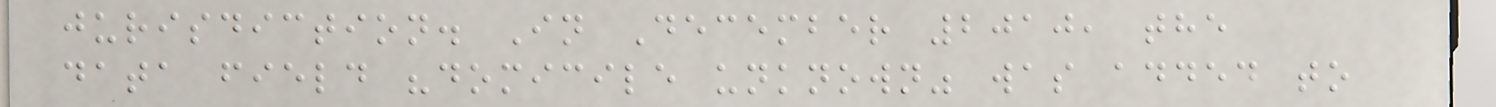jurisdiction. In December 2010, the
data field "domicile unknown" was added to
